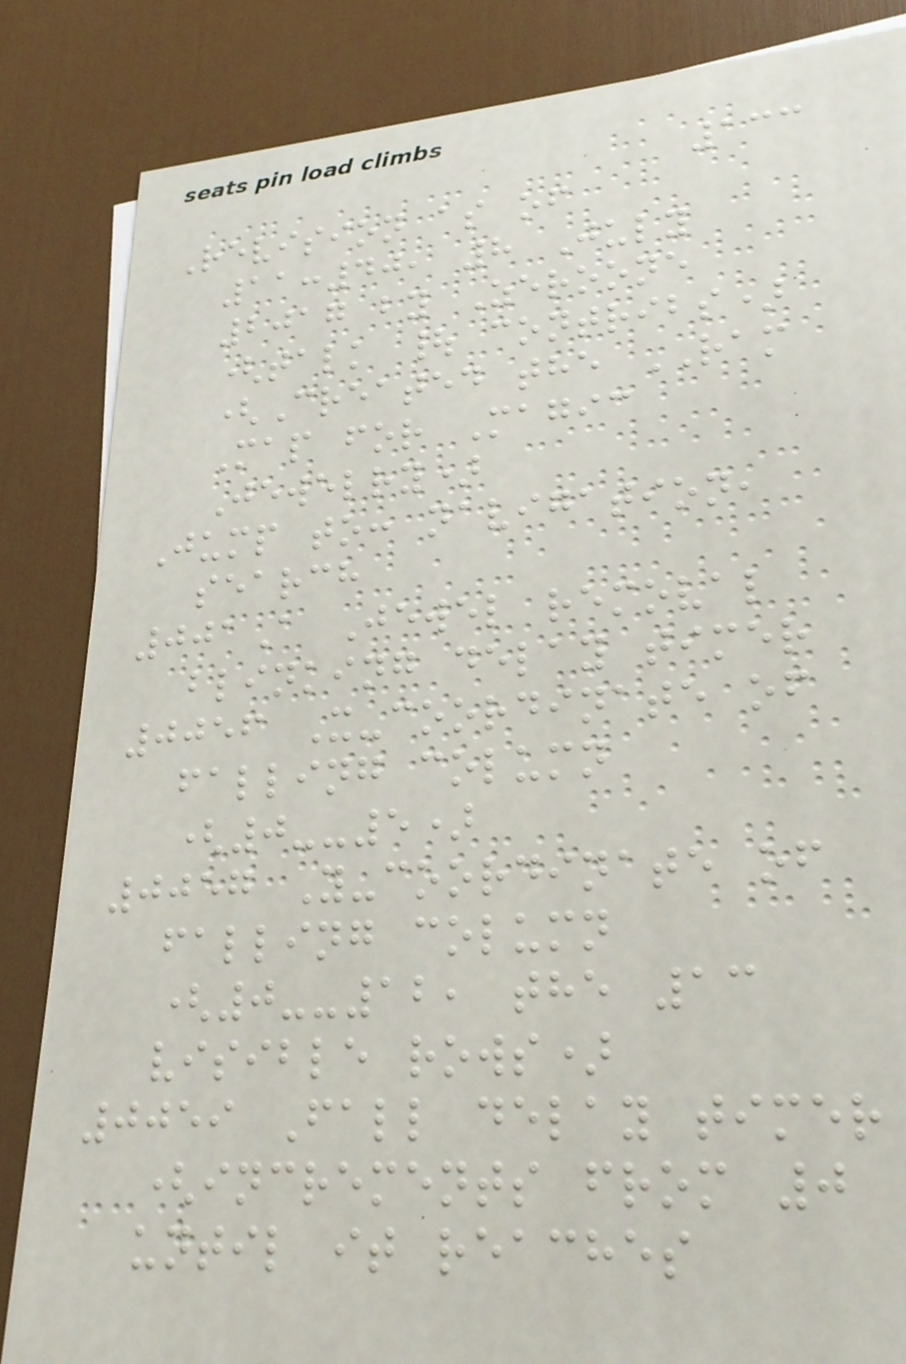133
Revision as of
11:40, 8 July
2017 by Zeroone
(talk | contribs)
(Created the RAM
Map for Magic
Jewelry)
Jump to: navigation,
search
001A Jewel removal
blinking delay timer
0056 X-coordinate of
falling column
(0--5)
0057 Y-coordinate of
falling column
(0--12, the 13
visible rows)
0059 Fall delay timer
(increments from 0
until it reaches
